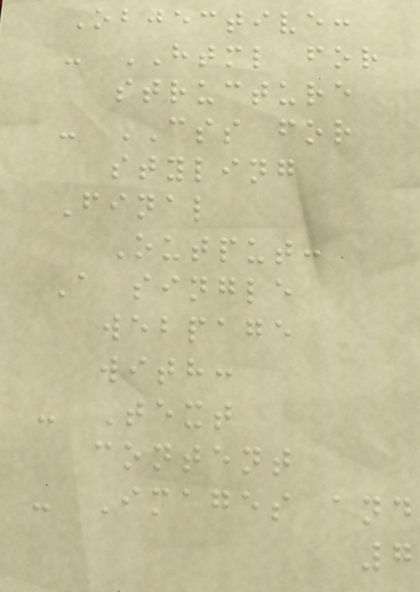Objective:
- HTML for
structure
- CSS for
styling
Final
Output:
A single
webpage
with:
- Text
content
- Images and
7
